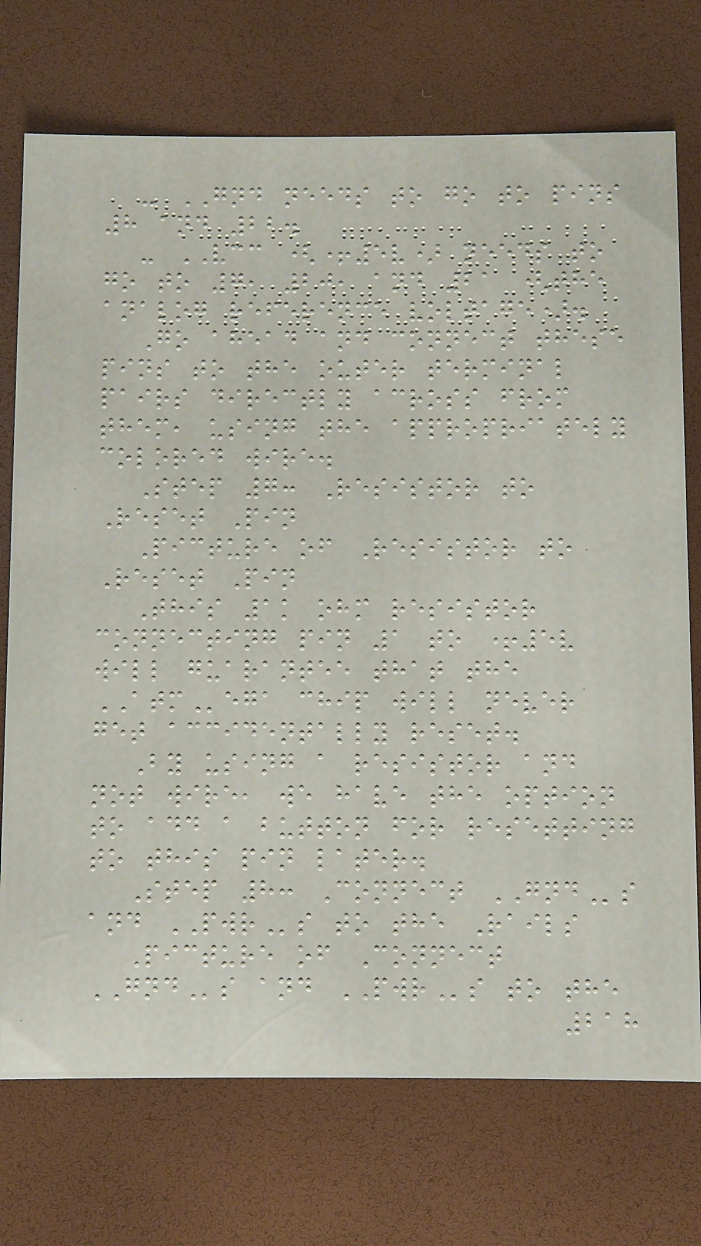- GND needs to go to pins
8 and 22.
- VCC (+5v) needs to
go to 7, 20, and 21 (the
analog reference voltage).
Go ahead and connect these
pins to the outer terminal
pairs directly across from
them, using the appropriately
colored wire.
Step 7: Resistor to
Reset Pin
Picture of Resistor to
Reset Pin
This 1k ohm resistor
connecting pin 1 to +5v
will guarantee that the
ATMega chip will never
get accidentally reset.
By using a resistor and
not wire, we have the option
to add a button for resetting
to this pin later.
Step 8: Connect GNDs
and PWRs to the Rails
Picture of Connect
GNDs and PWRs to the
218
